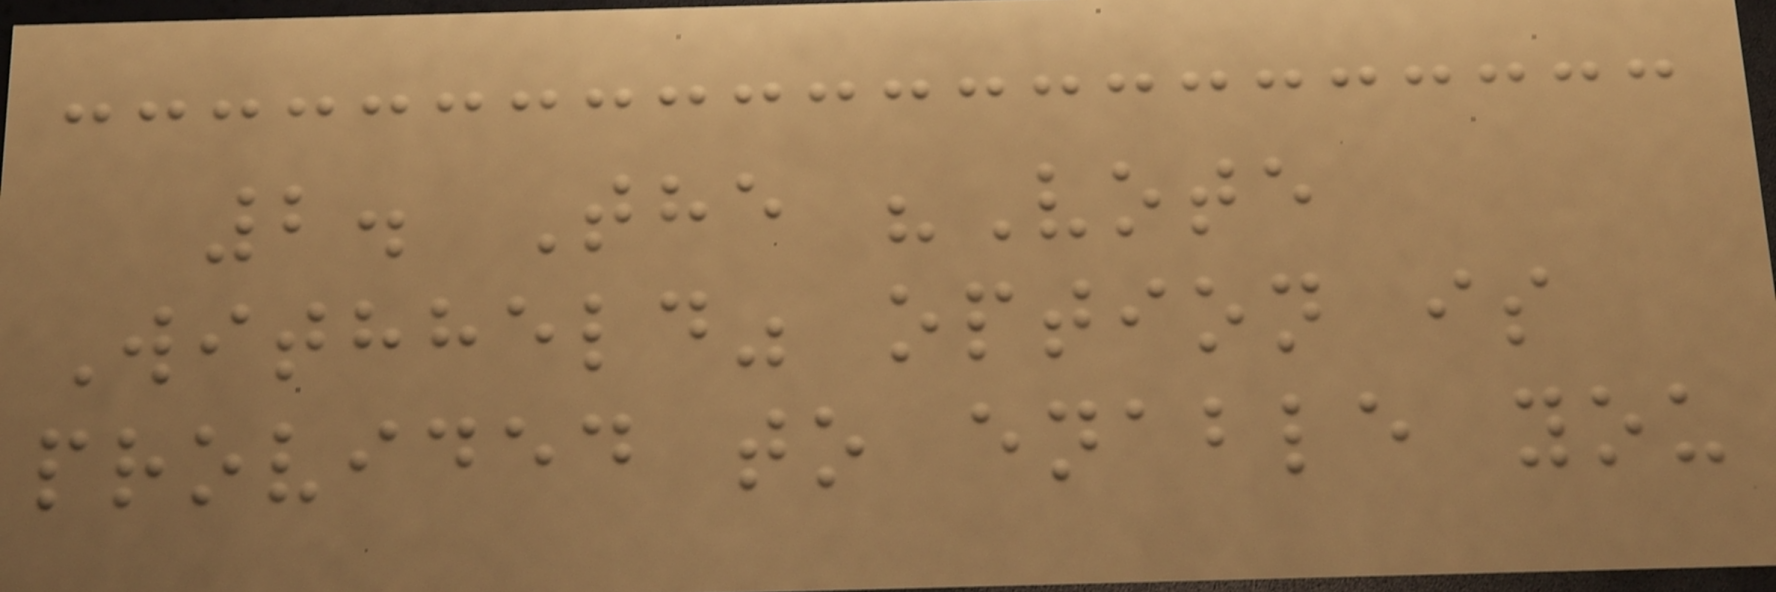2. The "Vote
Withheld" option is
provided to enable you
